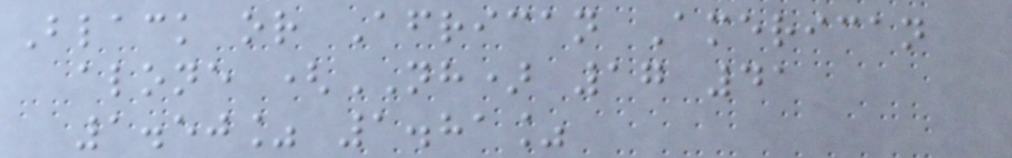Black or African American
alone (NH) 17 41
1.50% 1.81%
